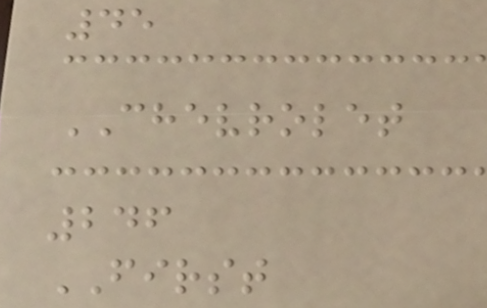45
CHEVROLET
246
FIRST
